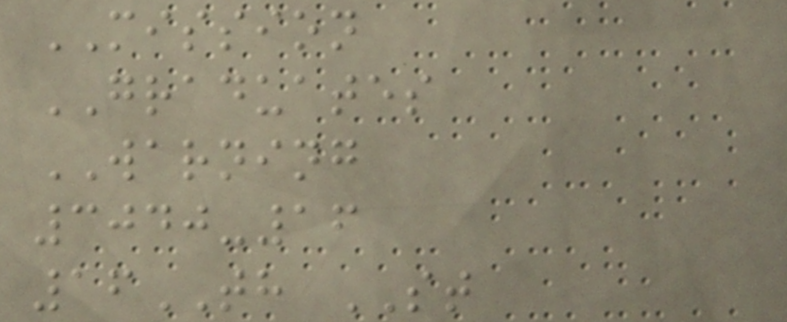MISSION
GRADUATES
WARNING
3040-16
16TH ST
